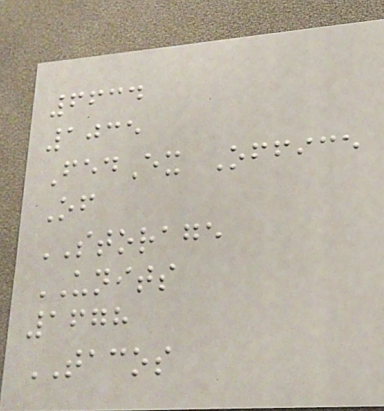6634
1035
FedEx Office
Of
STORAGE
UNITS
1678
TACOS
